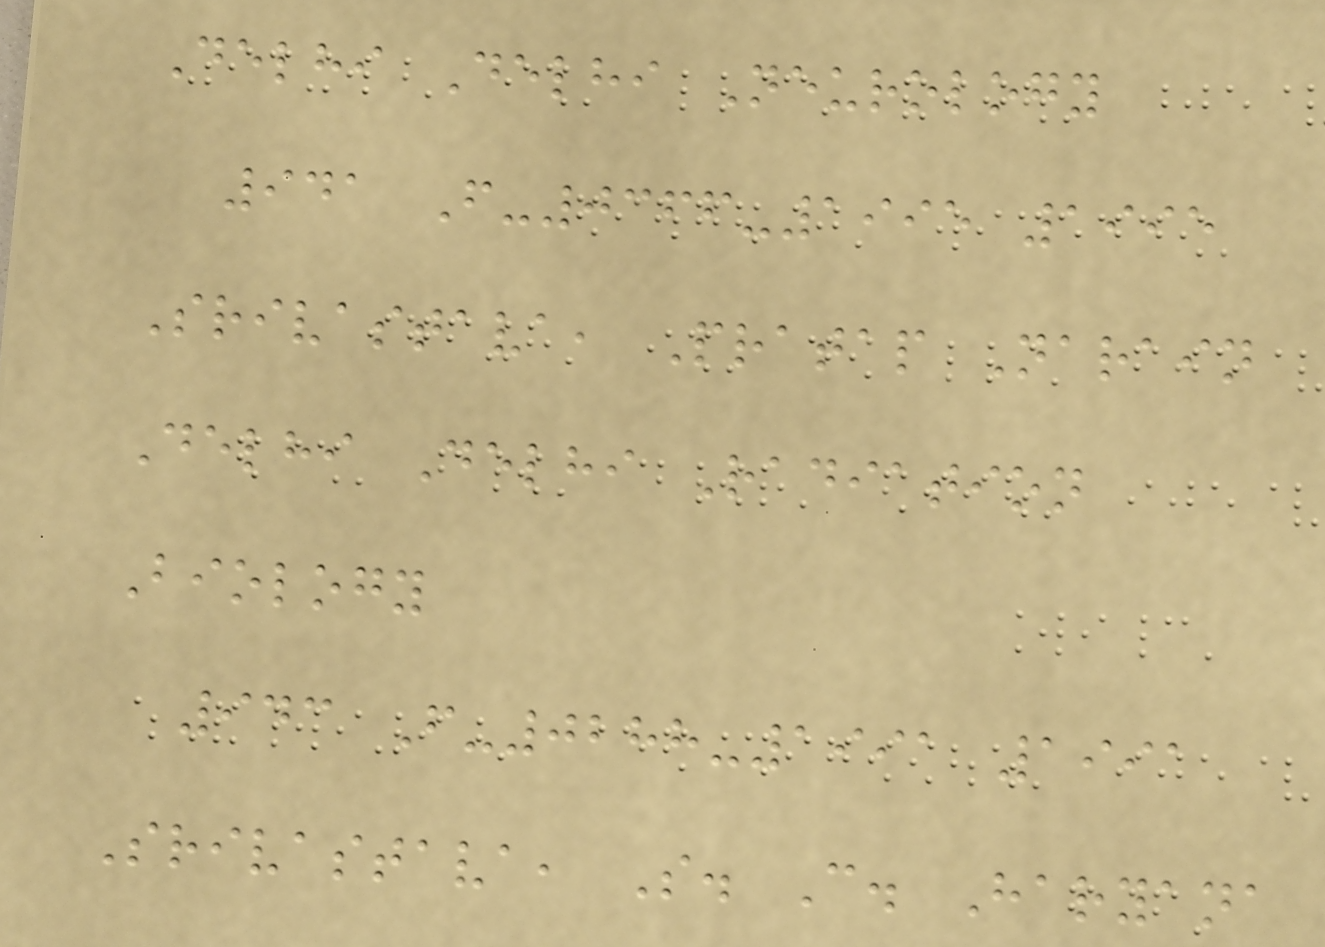Delhi Delhi Neurology
941 F-0366-1995 1995
Srivastava, Pratap Narain
Delhi Delhi Radiation
Biology
943 F-0288-1991 1991
Srivastava, S. C. Haryana
